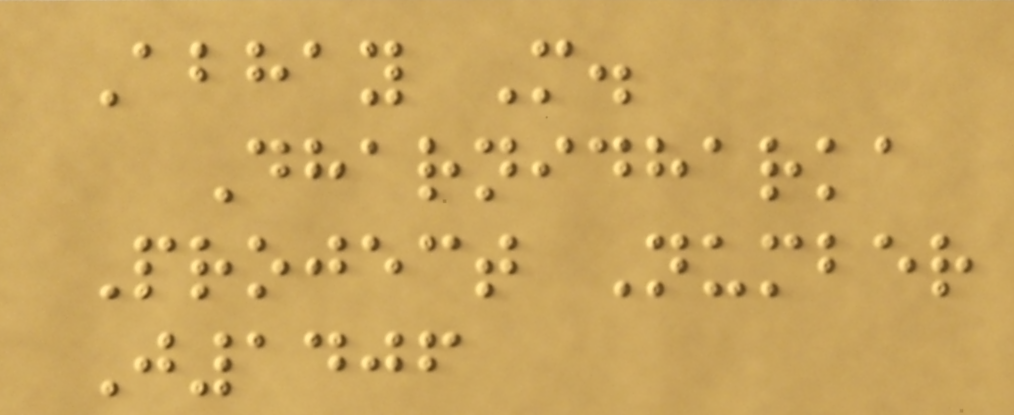Abhay M.
Dharnidharka
Project Number
J1406
